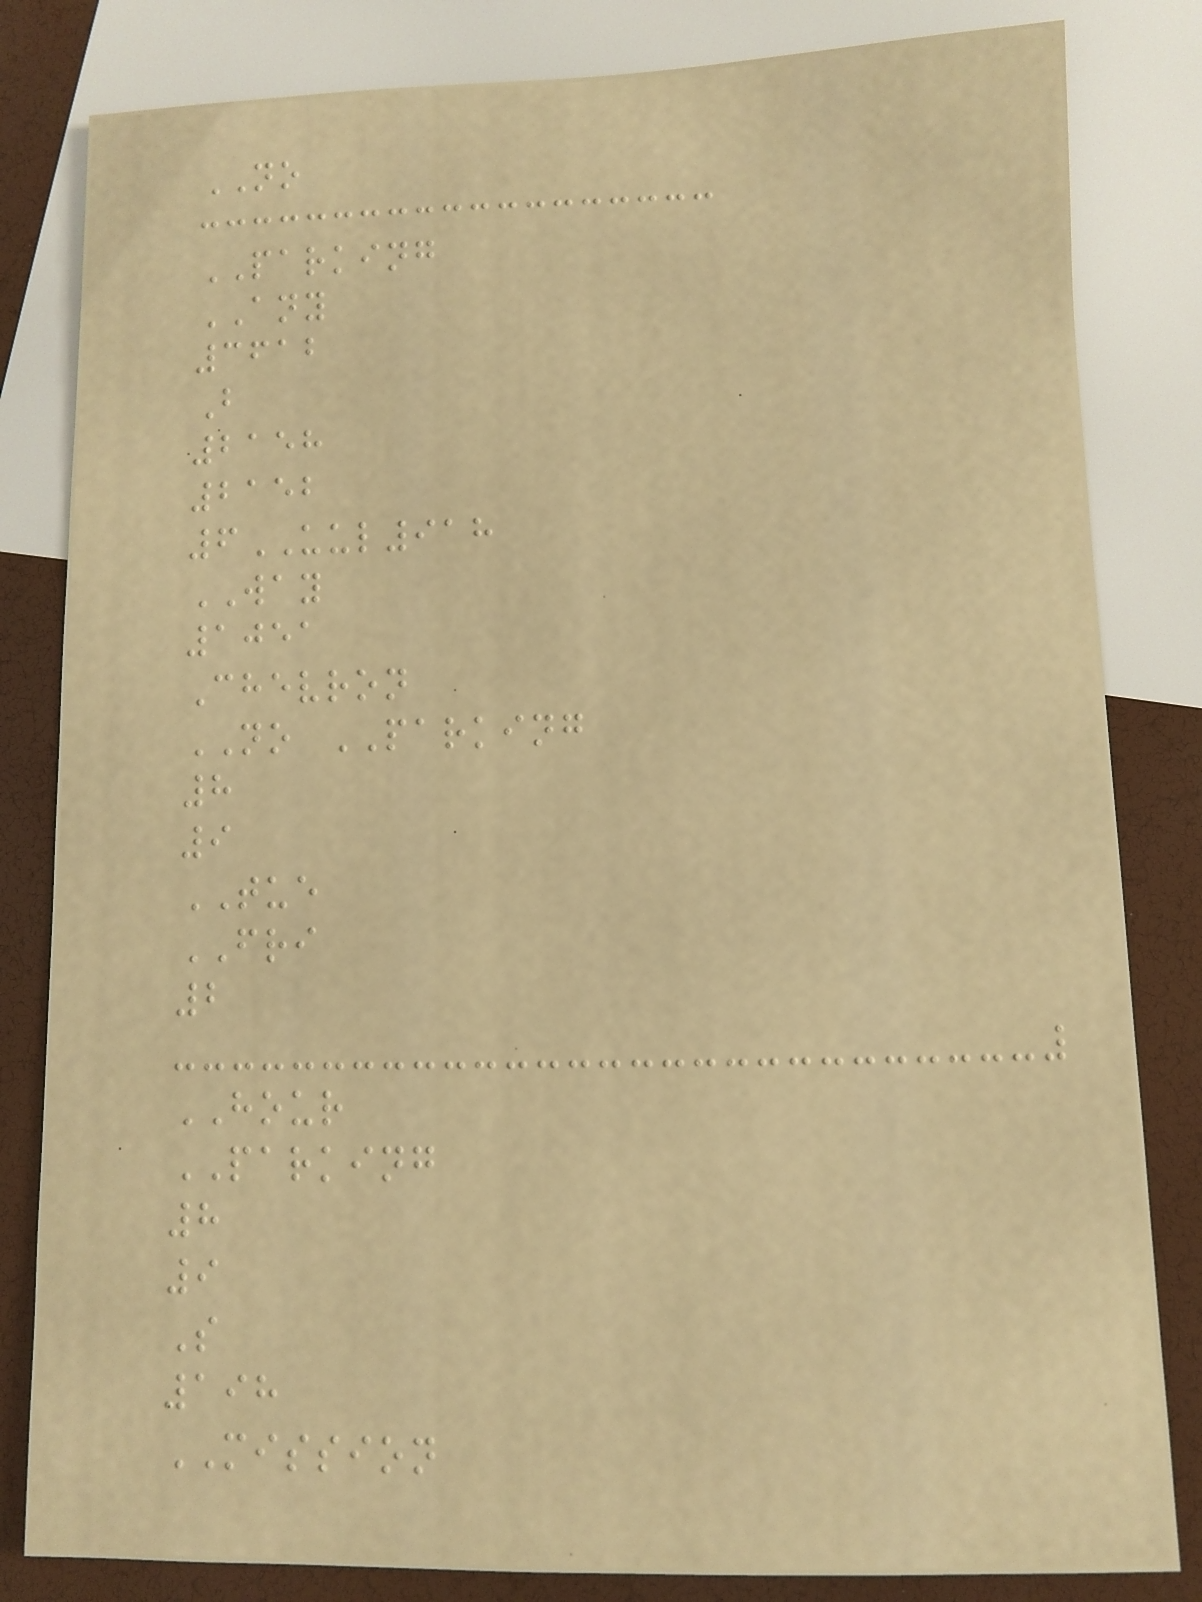NO
PARKING
ANY
3612
B
2158
2152
6UUL918
WAY
1051
Chevron
NO PARKING
8
9
TUE
FRI
2
HOUR
PARKING
8
9
S
198
MISSION
